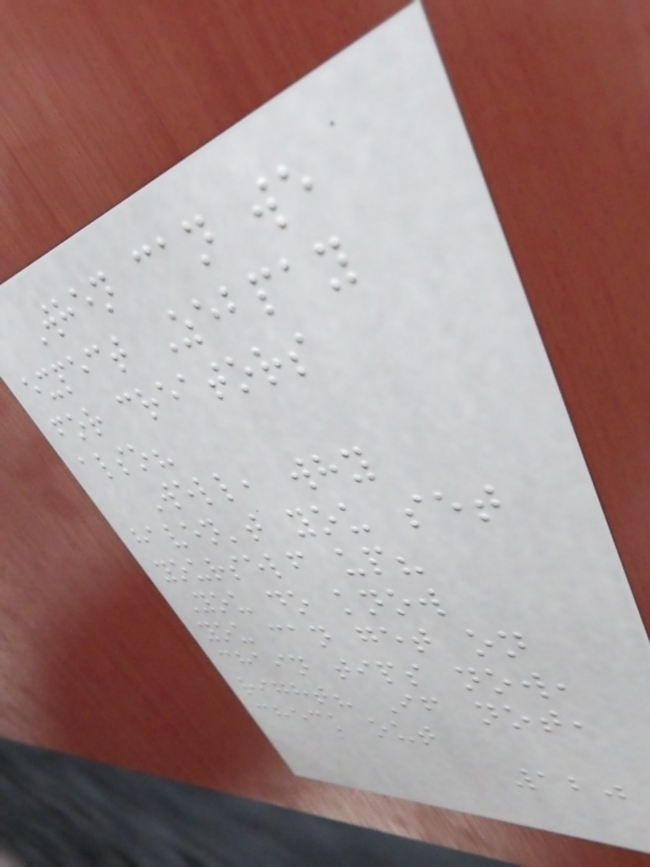When can we
expect Zebpay
for creators
also?
Well, why
haven't you set
yourself up?
You do know
you can get on
chain tips now,
right? If not,
check out
120
